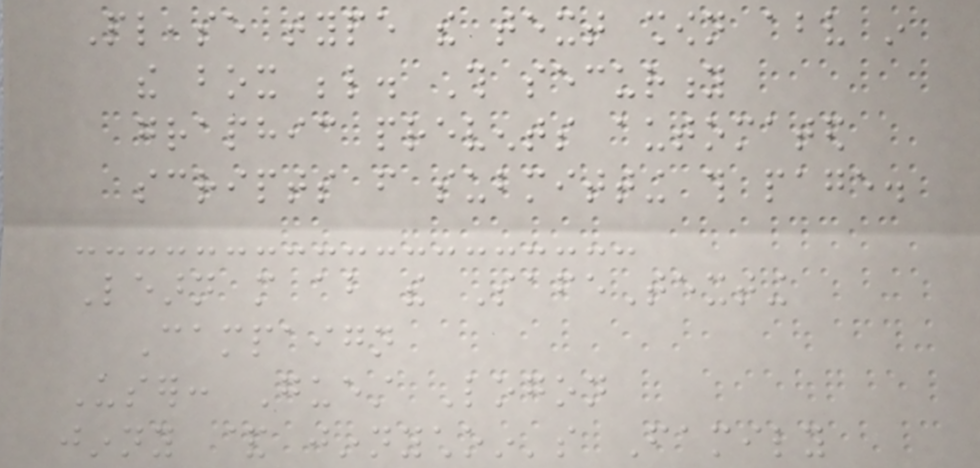Please type the text shown above in
the box below. This security
graphic prevents automated
scripts from submitting this page.
Learn more about the SafeTexting
Campaign
User: Guest Logon
jinny & jinnychoin's Family
